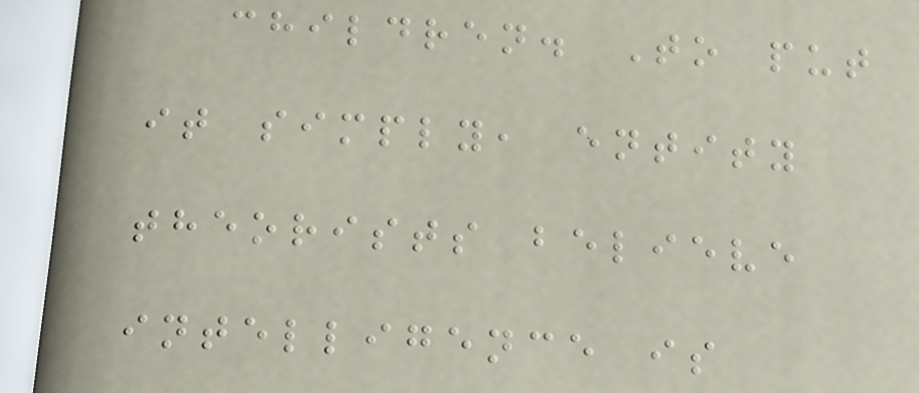children. To put
it simply, entity
theorists believe
intelligence is
